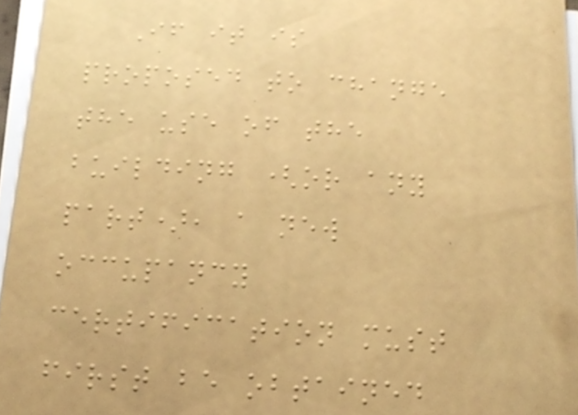If it is
proposed to change
the use of the
building (or any
part), a new
occupancy
certification must
first be obtained
